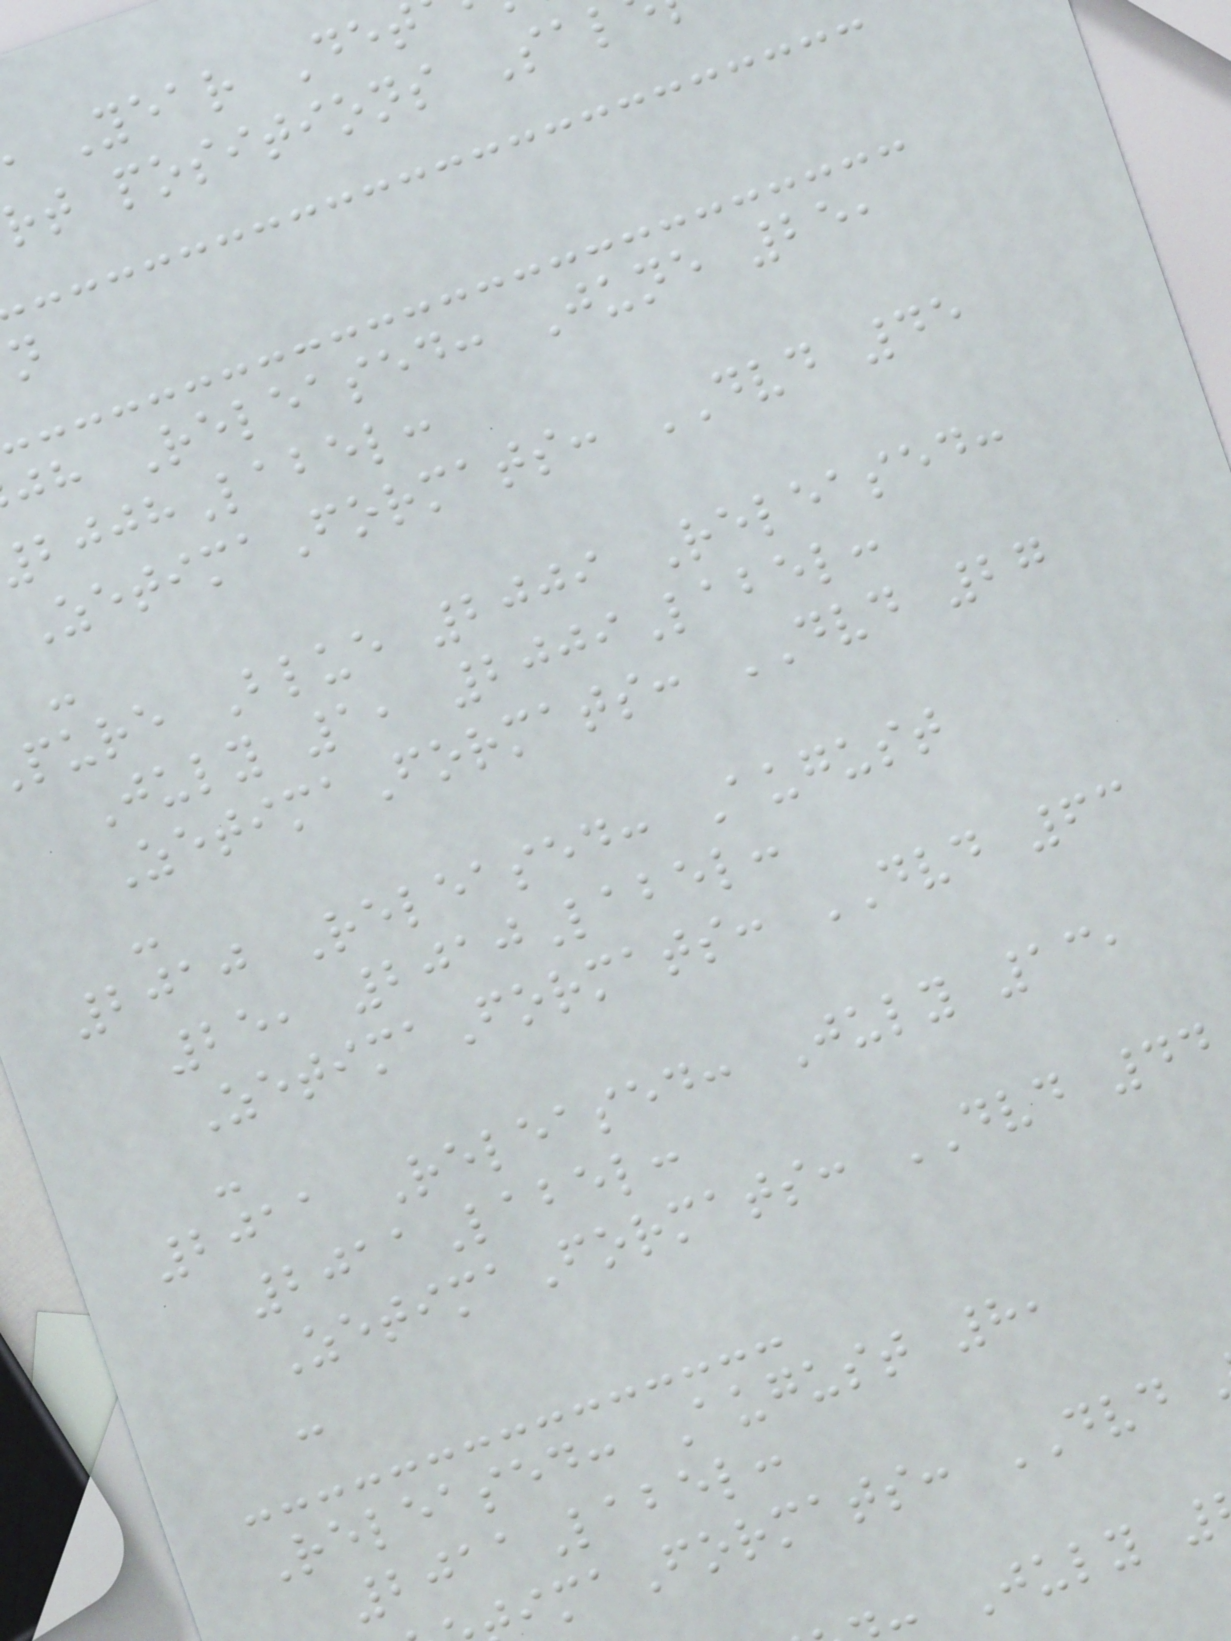Year Det
rt positions Sal
jh Released: June 25,
Label:
ZetimaFormats: DVD 45
-
pure Blue 2009 Released:
July 1, 2009Label:
ZetimaFormats: DVD 27
-
2010 Released: August
25, 2010Label:
ZetimaFormats: DVD 63
-
2011 Released: July 13,
2011Label:
ZetimaFormats: DVD 44
-
Released: August 8,
2011Label:
imaFormats: DVD
